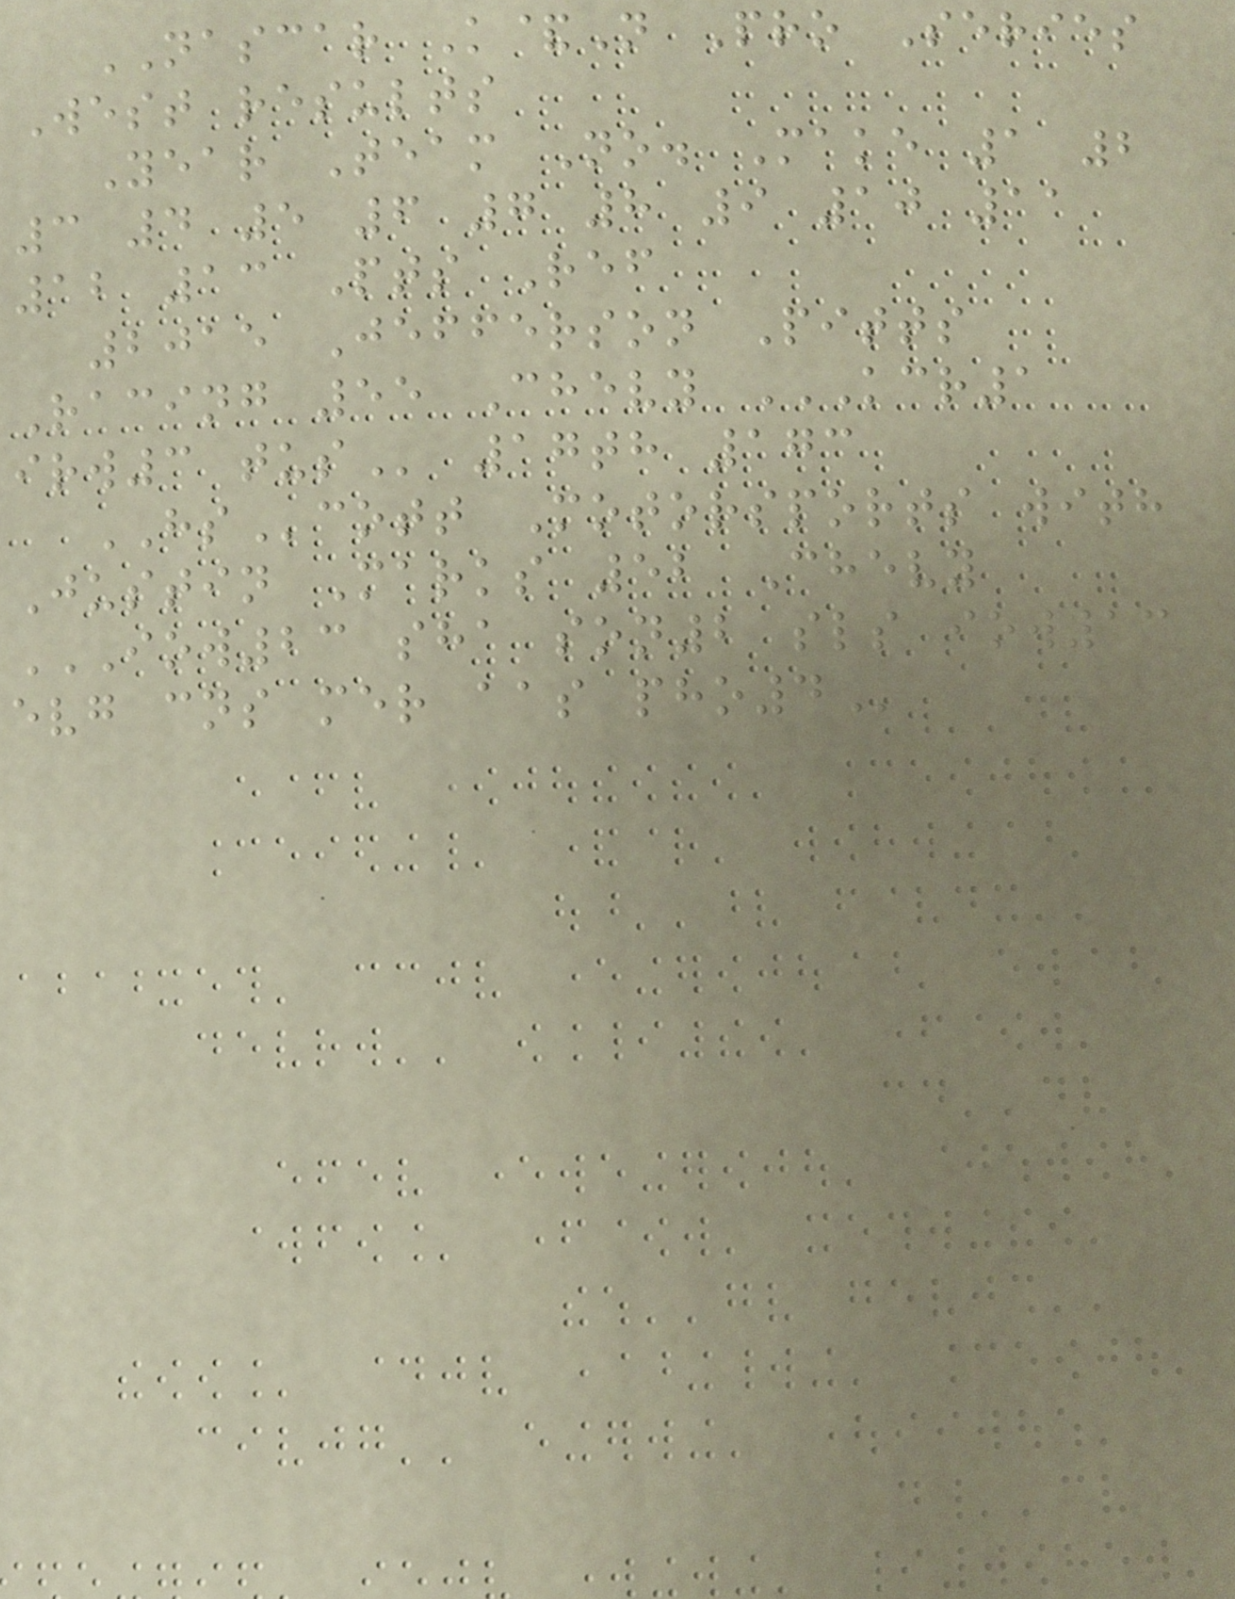NASCAR K&N Pro Series
West results
Year Team No. Make 1 2
3 4 5 6 7 8 9 10 11
12 13 Pts Ref
2015 Jefferson Pitts
Racing 55 Chevy KCR1
IRW3 TUS 17th 173
HScott Motorsports with
Justin Marks 52 Chevy
IOW23 SHA SON2 SLS IOW13
EVG CNS MER AAS PHO4
